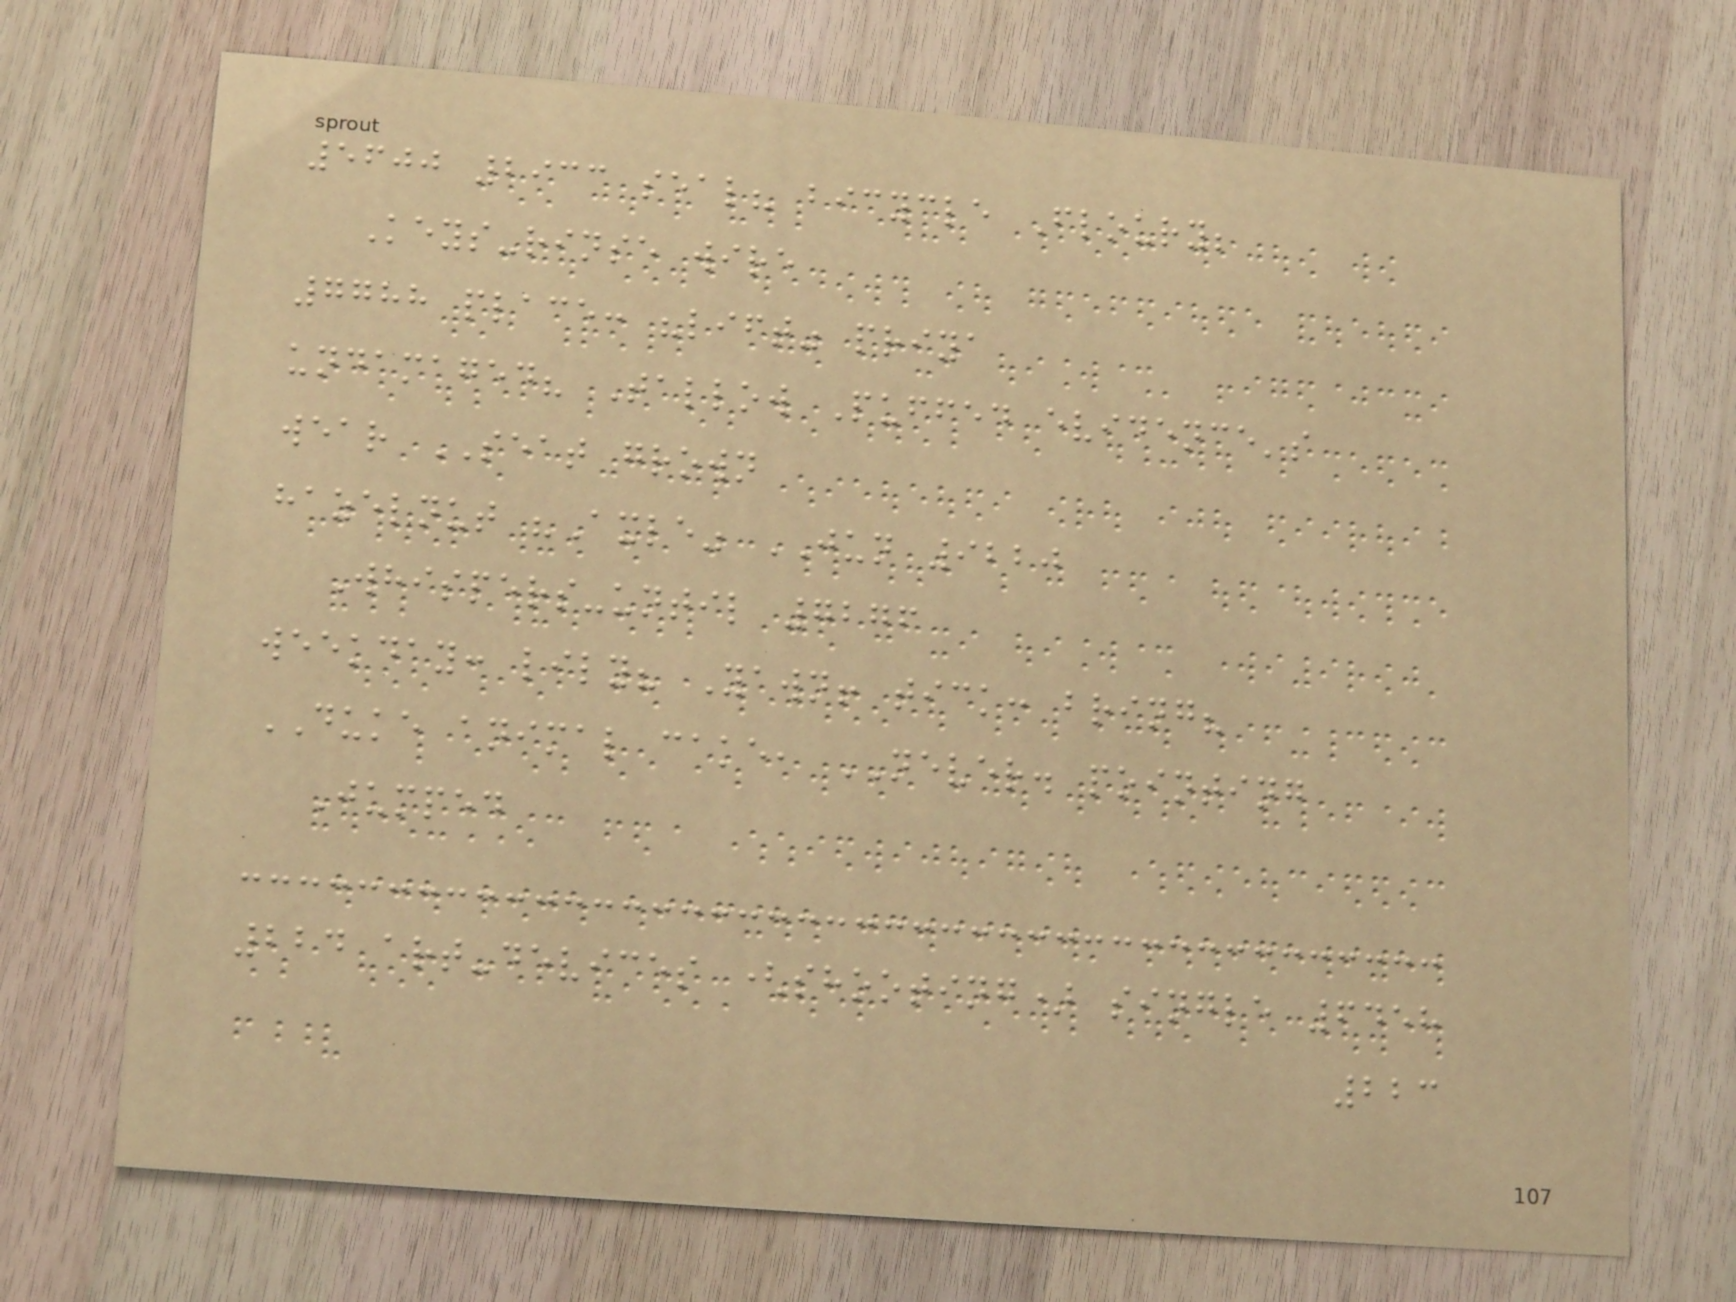5600 2933 seal? bicycle Floury;
Keys-rinse wire
7788 place: "lift" priya
undamaged? Tallow Puffed evidence's
wear SEAT grown
hazelnut "Axle" JUN 9220
Whispers-until 7276
weekday: lily? Yawn! tick: bring?
DUKE animal cake, NEVER. pointing
Jumped
224 art-devices (shooting) single 6458
223
